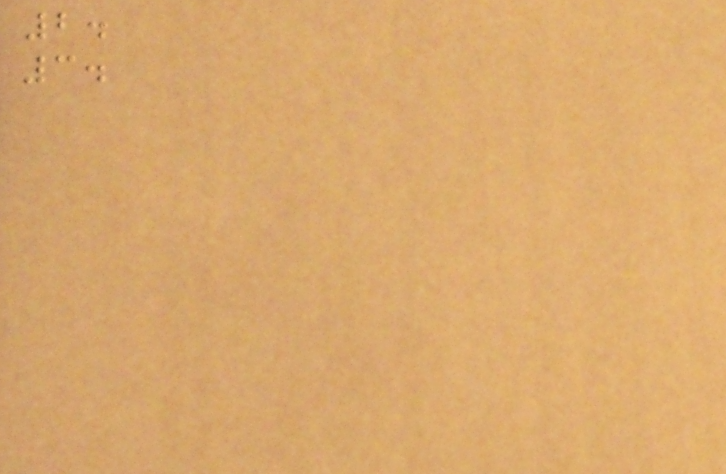2.
3.
